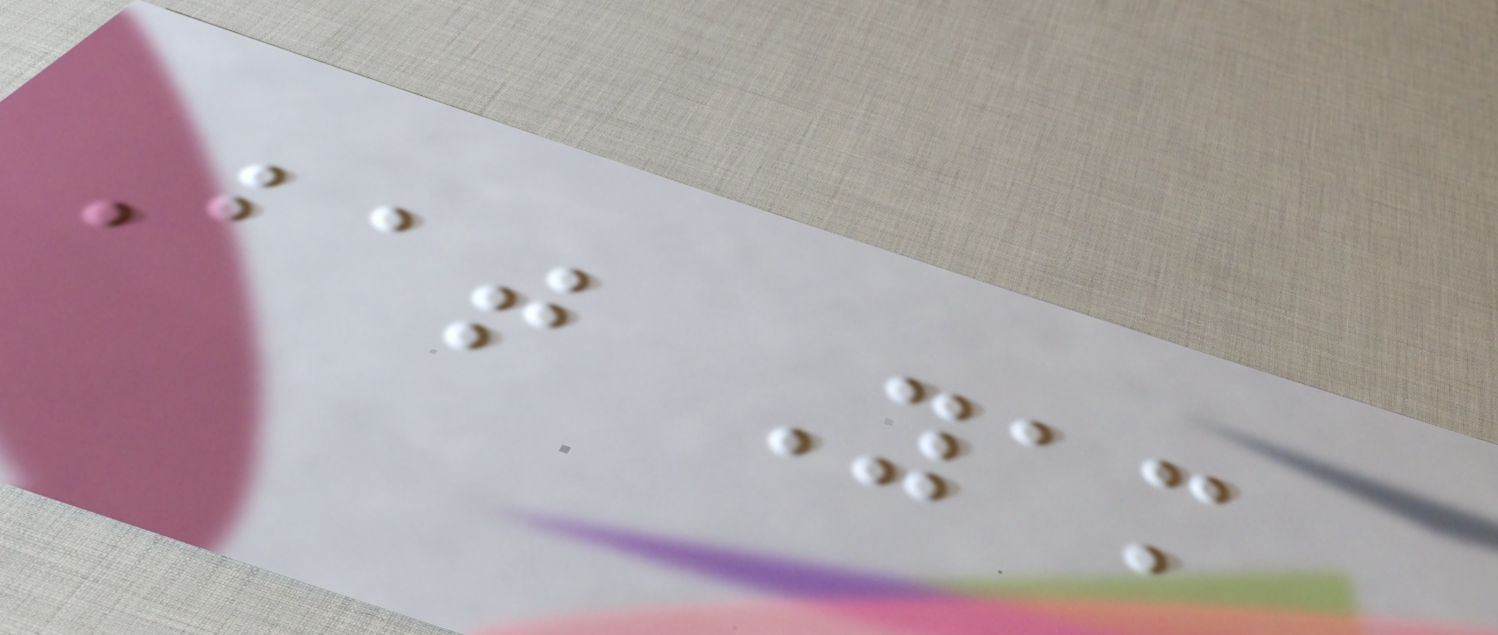Bat Yam
